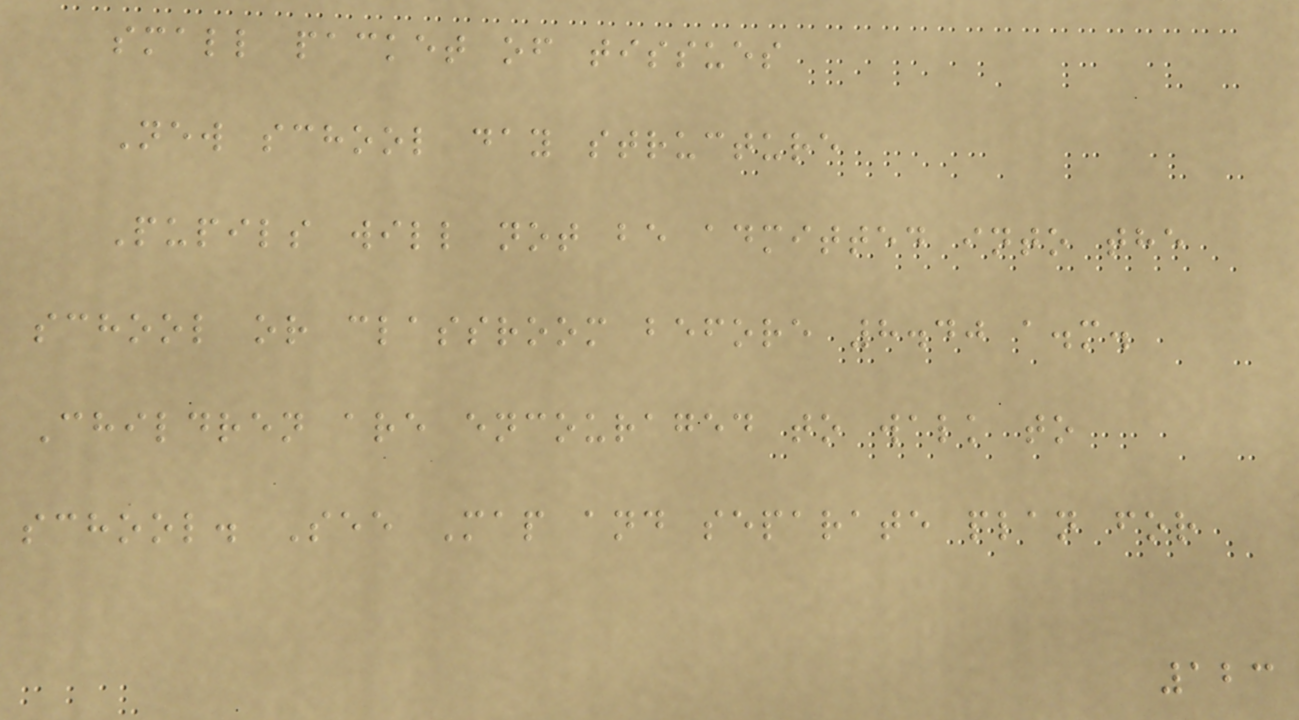small packet of tissues
New school day structure
Pupils will not be admitted into the
school or classroom before 8.40 a.m.
Children are encouraged to walk to
school. See Map and separate plan for
123
